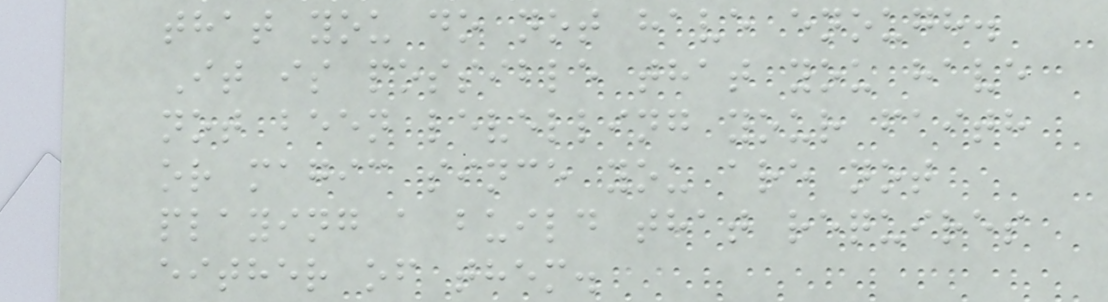that you do not have enough.
It is possible that you have
not been levelling your faith
or magic since you are not
playing a build that requires
either of them.
